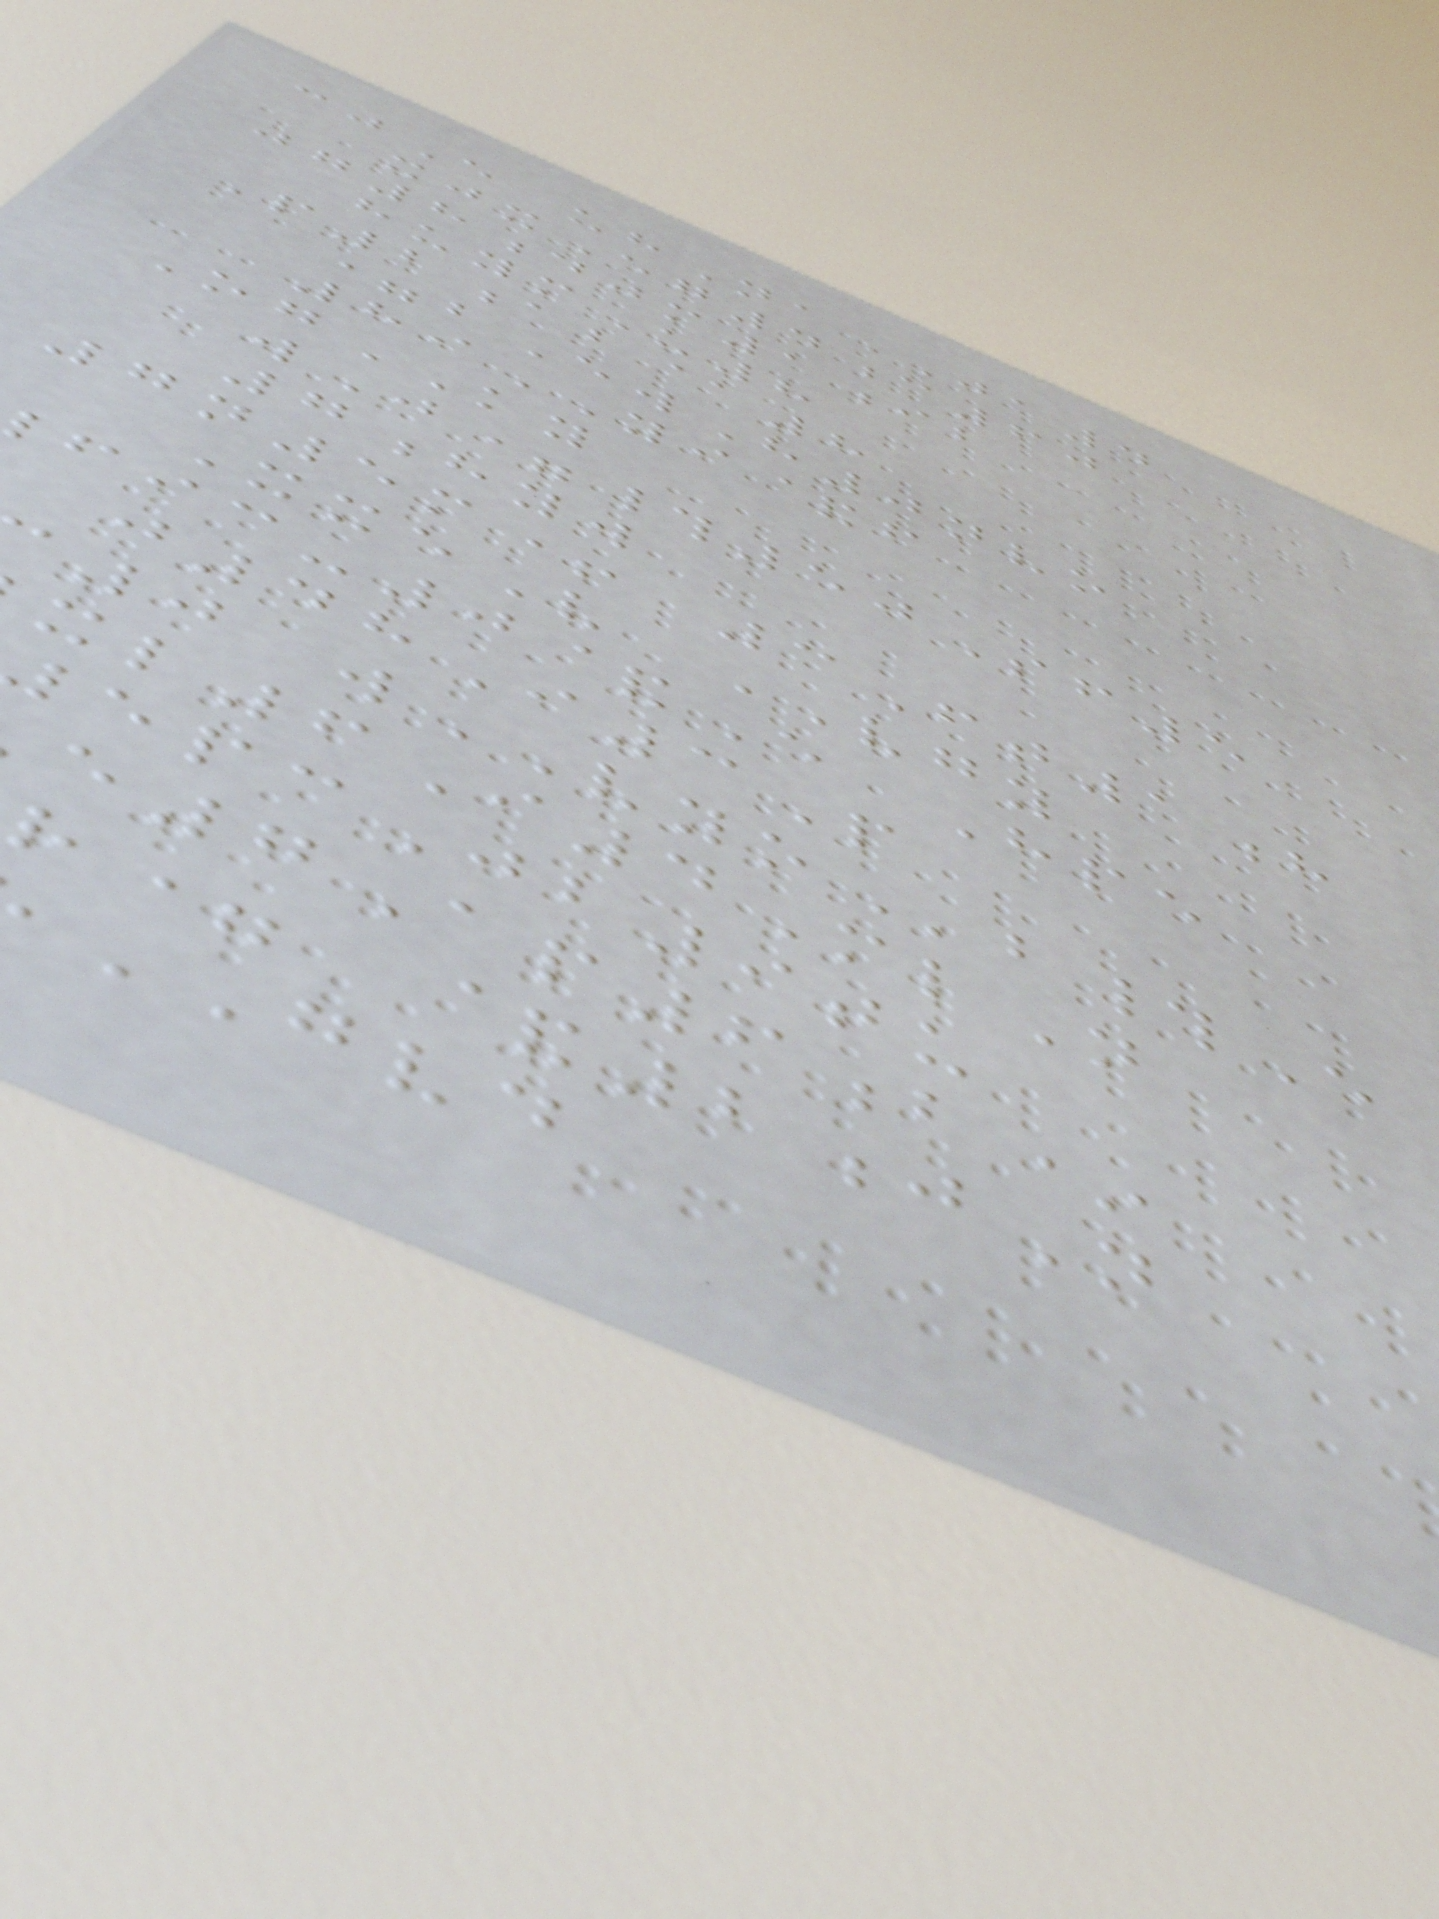cjE uhNaJA4
xjxEg4c60
jg8djm1ib
huymU8
P2ab@8
=bEwH0nvo
89YI&f
OgKY
wJ=#50Sf5
7hyw
7n5m+ 3Ft1h
XxeV VGY
-0&E Hpe
j48I3P
0 wVYOb#E
xl6I4MlN
pcJb9tu
7Ap6b*
r= &2jN
GVD
